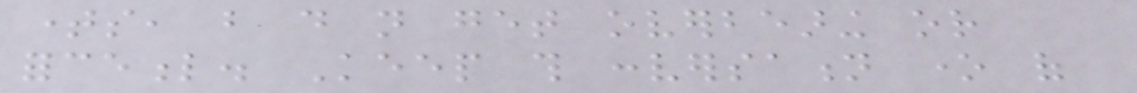times, but do not get overbearing or
forceful. Keep this conversation one of
